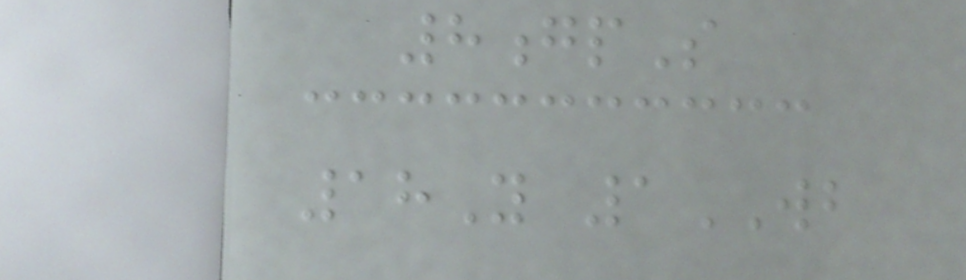8gpS
18Y 1WB
